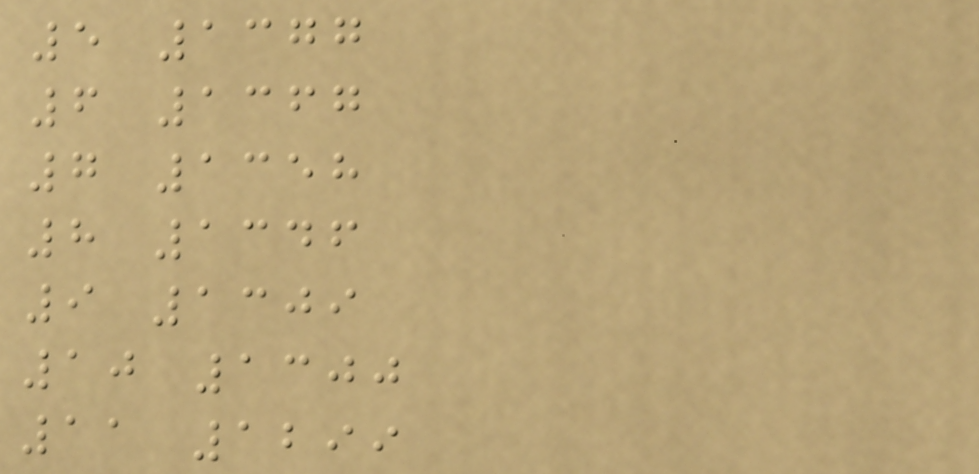5 1377
6 1367
7 1358
8 1346
9 1309
10 1300
11 1299
